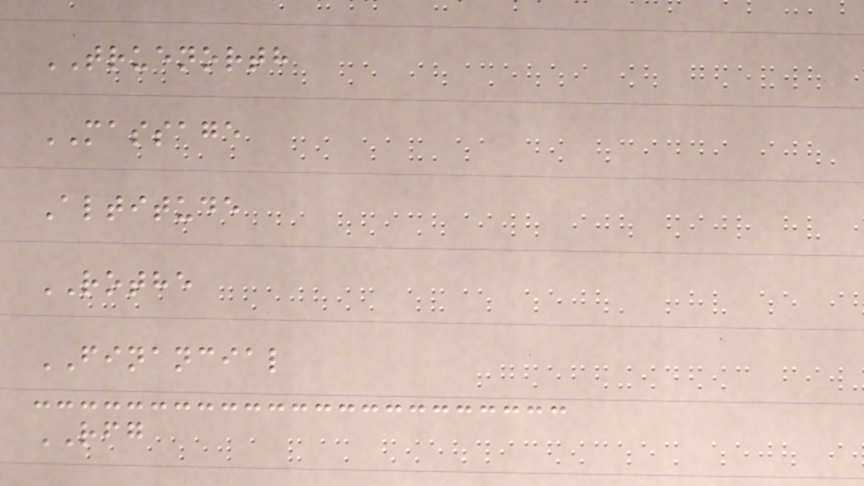TRUENORTH
MASSAGE
Altitude
ROTHE
FINANCIAL
RFG
